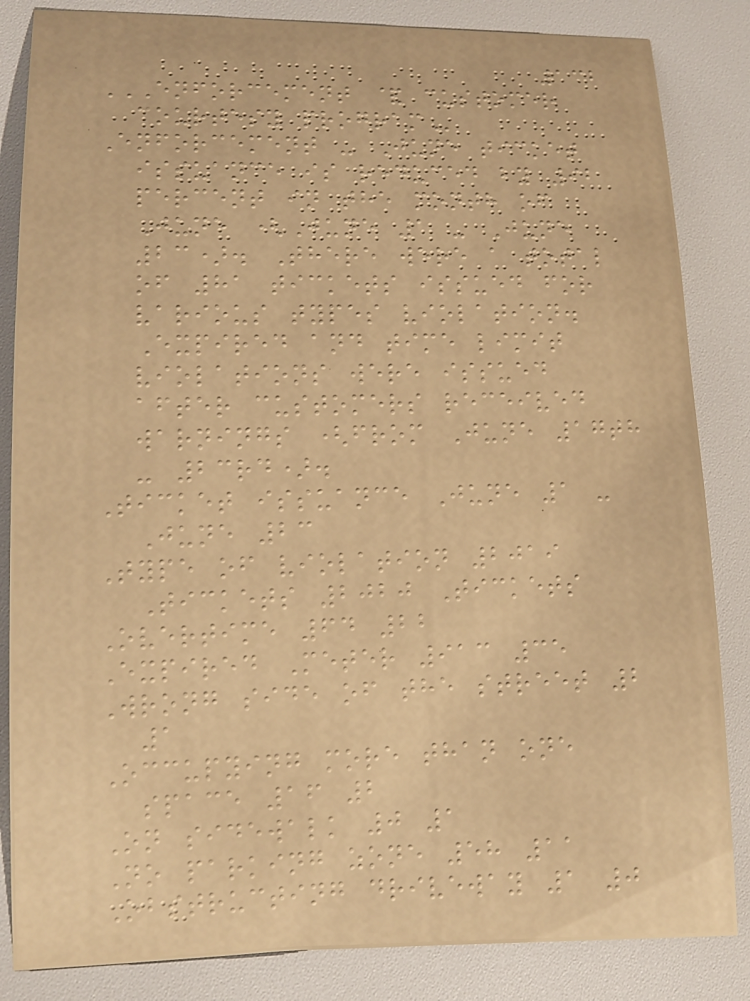132
ENFORCEMENT & CUSTOMER
COURTESY PROGRAM
Enforcement - June ticket
issuance is reduced by 92
percent in the month of
June (June 1 - June
23). There were a total
of 81 tickets issued for
various types violation.
Expired and time limit
violations were issued
after customers received
warnings (from June 17th
- 23rd).
Ticket issuance June 1 -
June 23
Type of violation 2019
Tickets 2020 Tickets
Overtime 64 22
Expired Meter 913 35
Wrong side of the street 2
1
Occupying more than one
space 16 2
On sidewalk 0 1
No parking zone 58 11
Obstructing driveway 1 0
